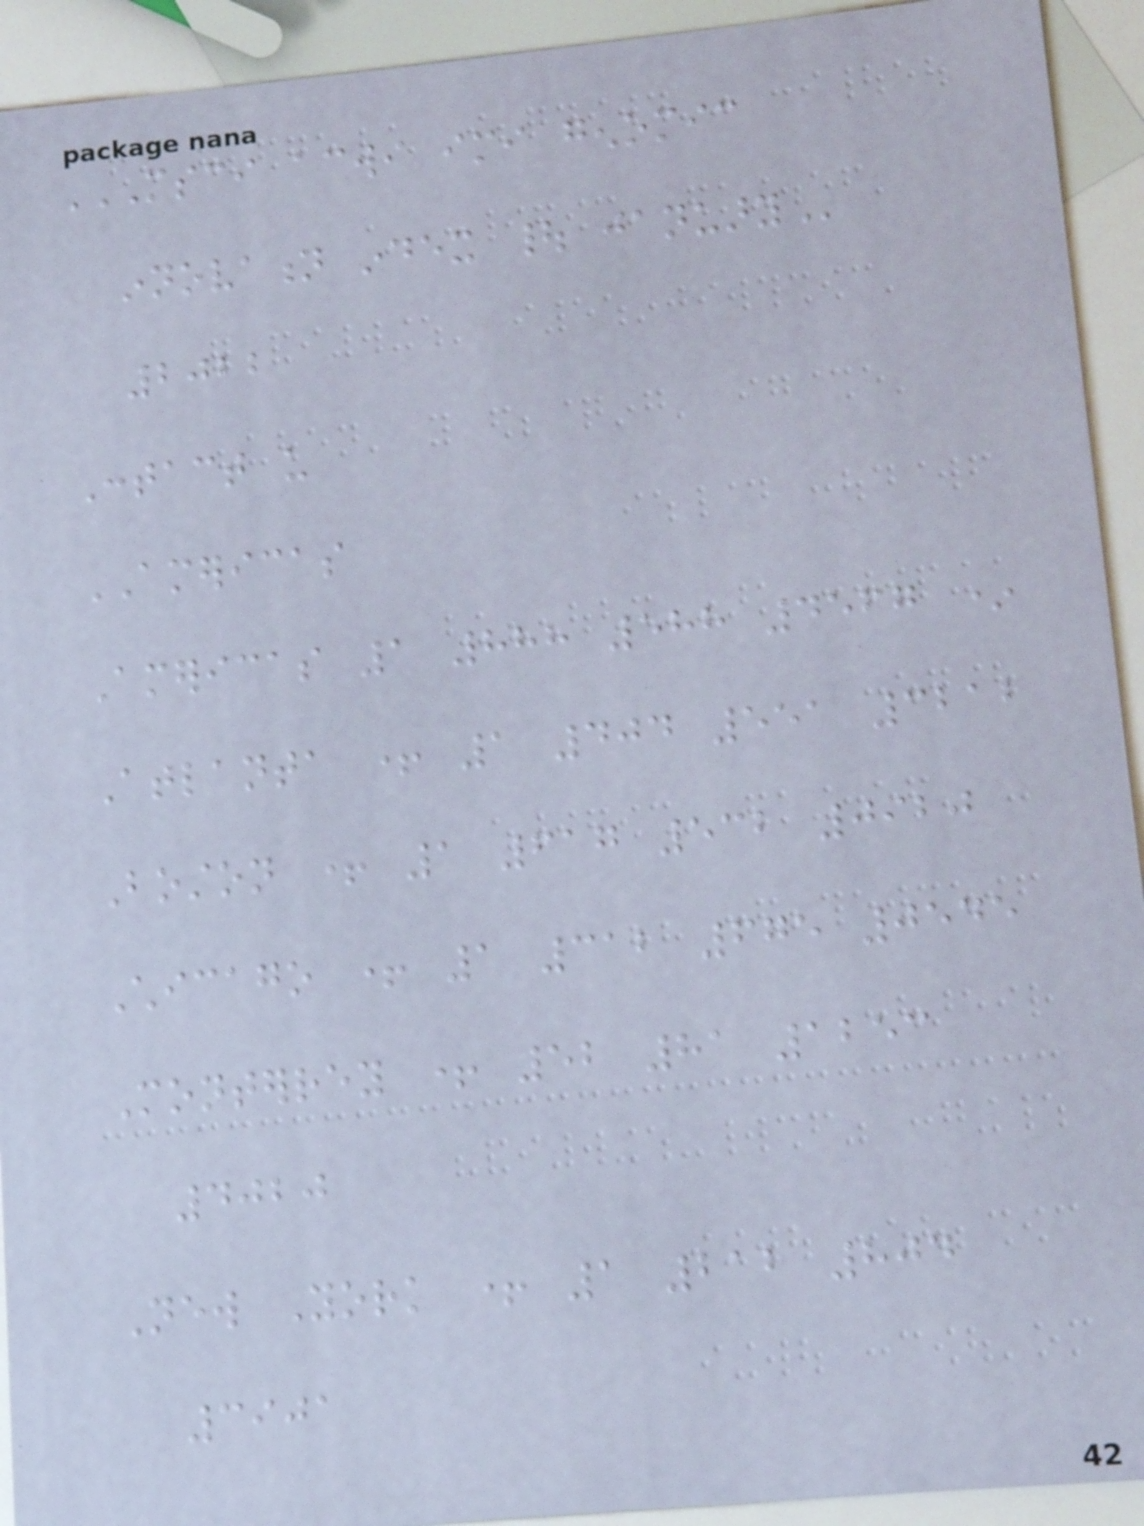MSCI ACWI IMI GENOMIC
INNOVATION INDEX | JANUARY
2022
Contact us
AMERICAS
Americas 1 888 588 4567 *
Atlanta + 1 404 551 3212
Boston + 1 617 532 0920
Chicago + 1 312 675 0545
Monterrey + 52 81 1253
4020
New York + 1 212 804
3901
